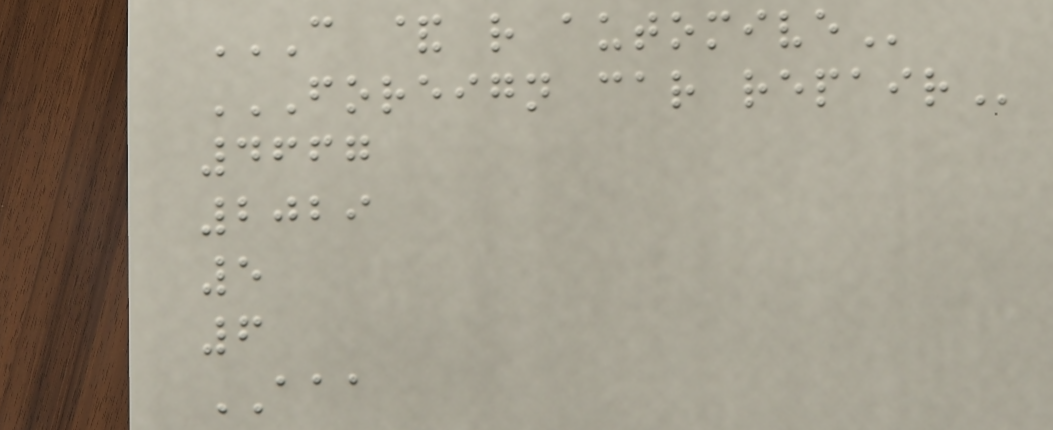C & R AUTOMIVE
FOREIGN CAR REPAIR
4667
2029
5
6
AAA
